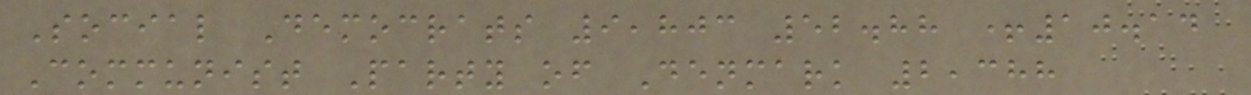Social Democrats 9,803 52.88 +10.14
Communist Party of Denmark 2,388
